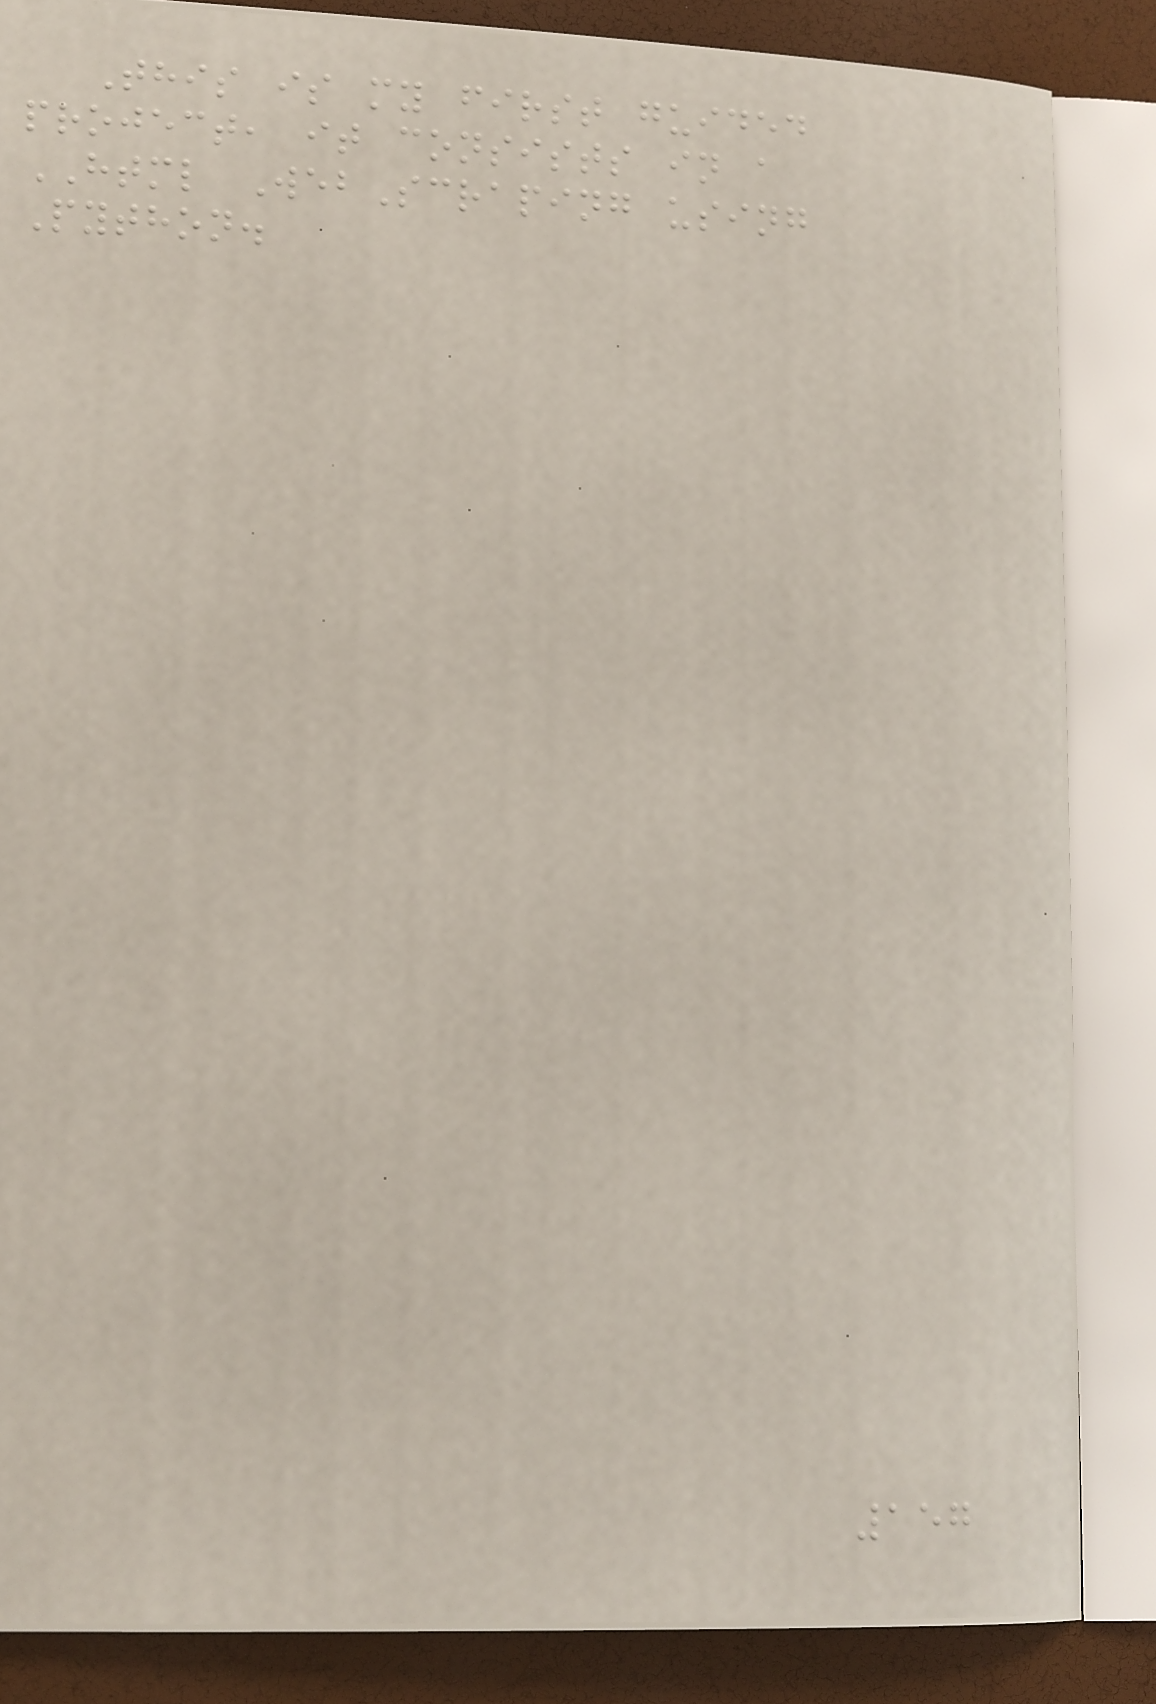This is my first guided
project, it consists in a
HTML WebScraping using
Python.
157
